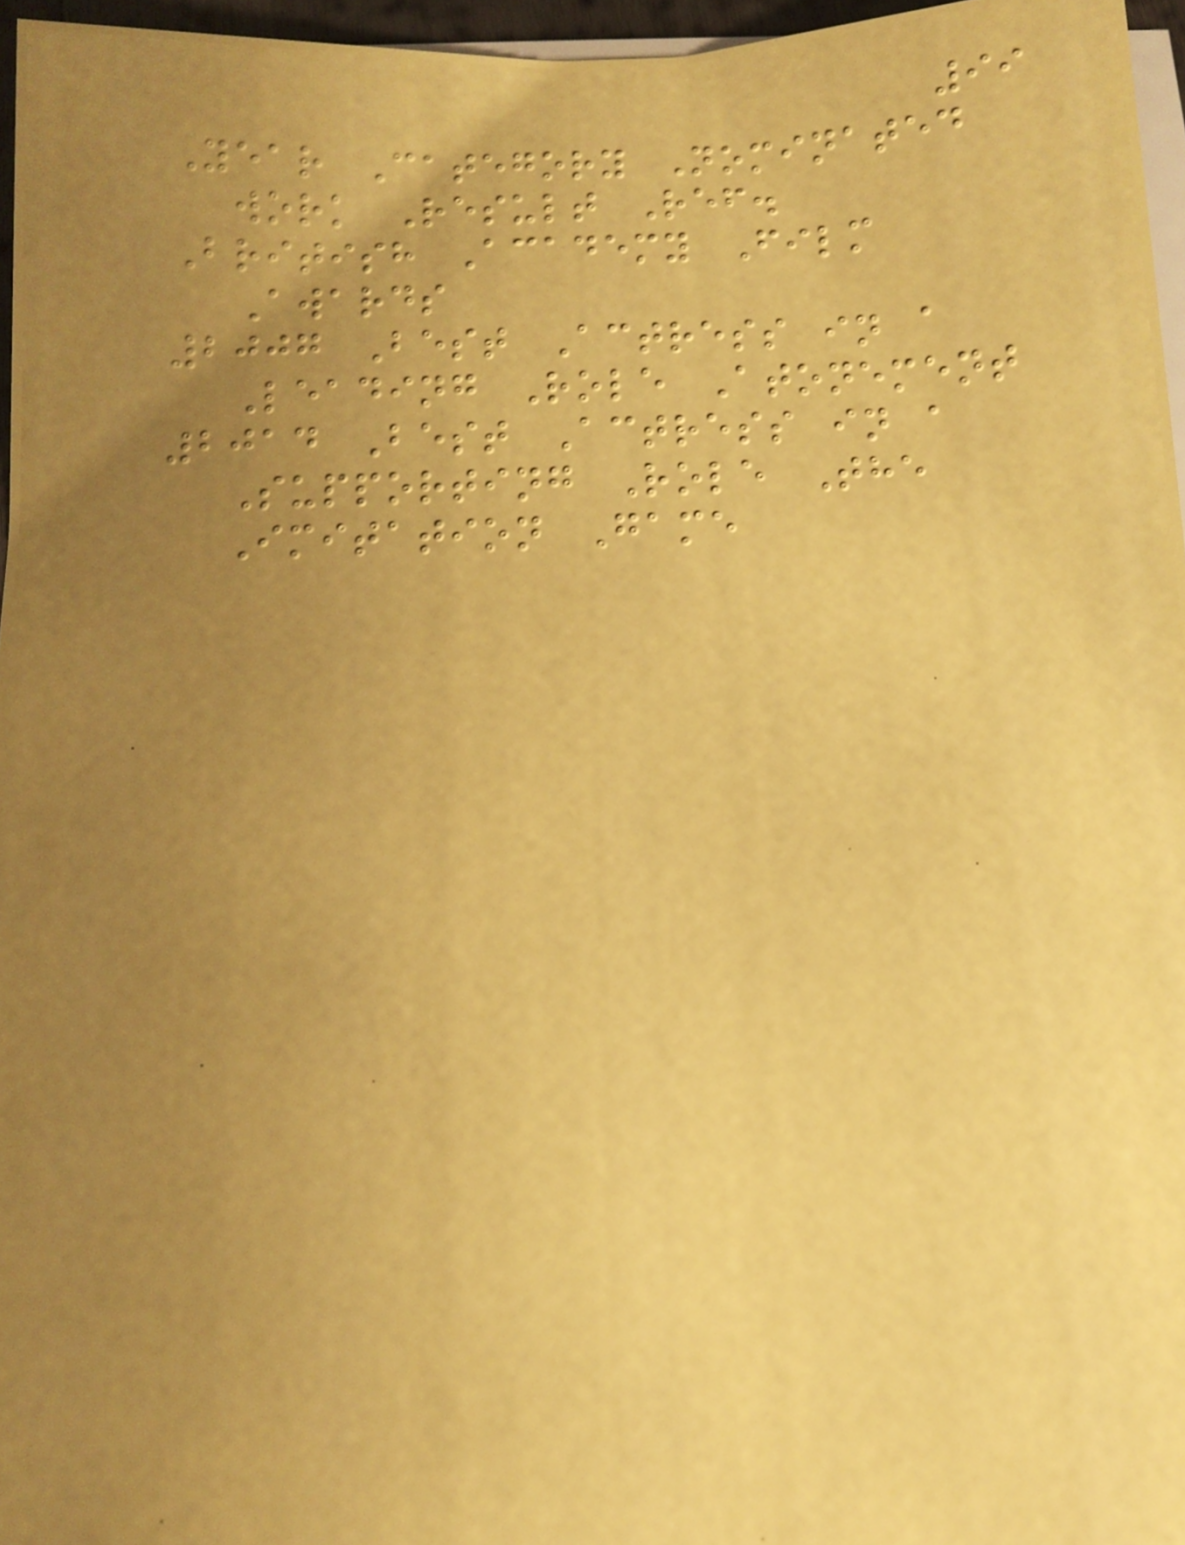99
Year Category Nominated
work Result Ref.
British Academy Film
Awards
2007 Best Actress in a
Leading Role Atonement
2014 Best Actress in a
Supporting Role The
Imitation Game
